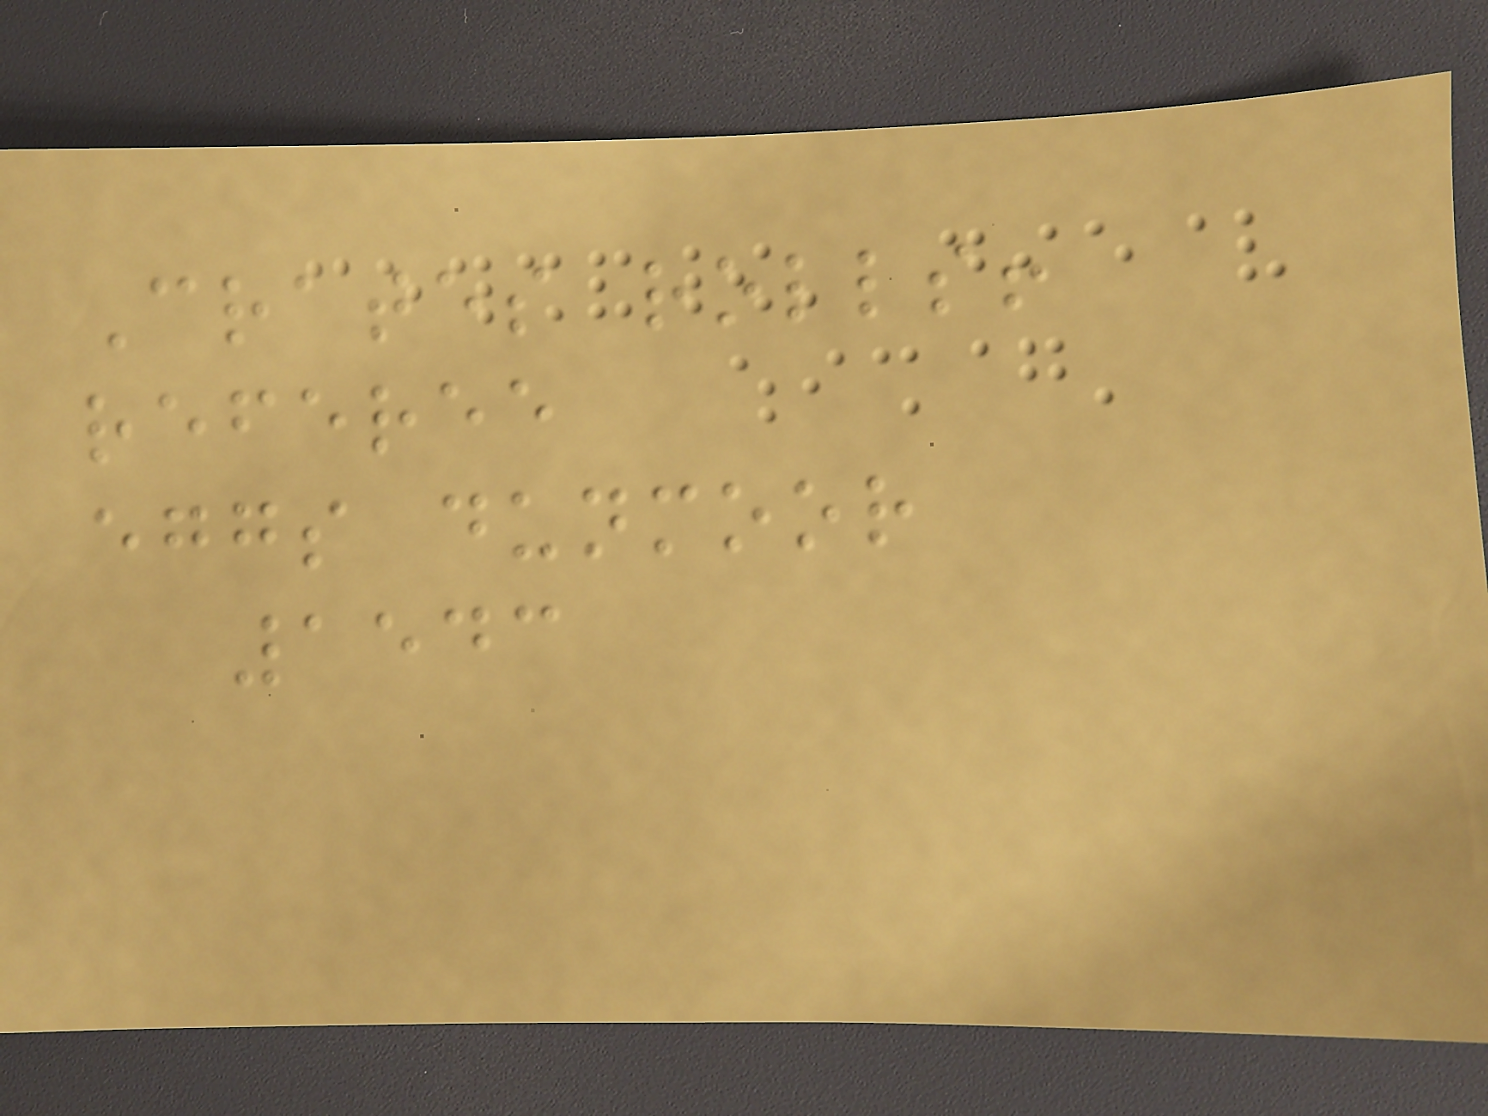Crates rolls!
referee
eggs dunmoor
1543
